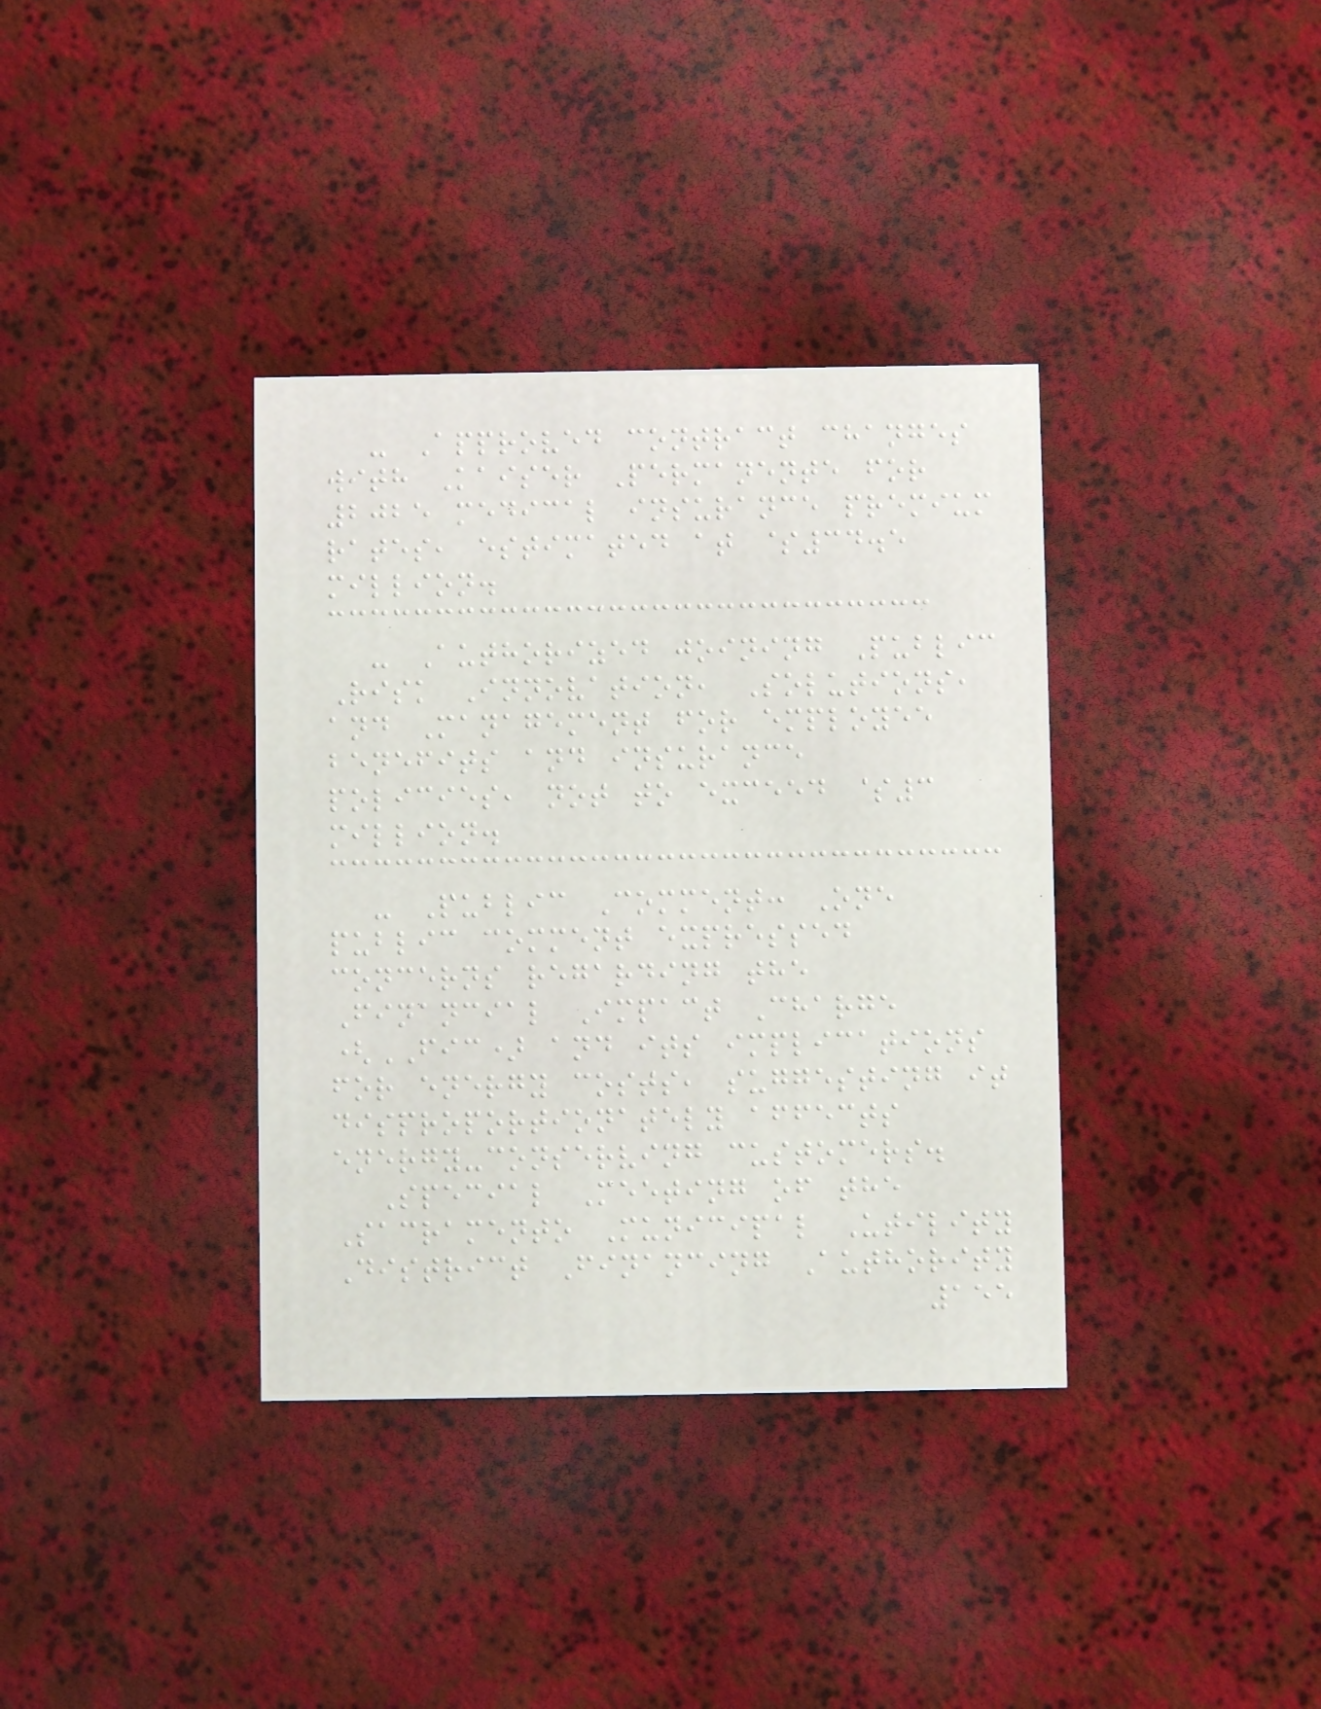- Approved contract changes
with Kaiser Permanente for
2025 medical insurance premium
rates, estimated at $34.5
million.
- Authorized joining Public
Risk Innovation, Solutions,
and Management for employee
benefits and insurance
policies, not to exceed $3
million.
- Public Comment: One
public comment expressed
concerns regarding the
Financial Impact Charge
(FIC) and its implications
for energy costs, suggesting it
disproportionately affects
energy-conserving customers.
Special Meeting of the
Sacramento Municipal Utility
District Financing Authority
155
